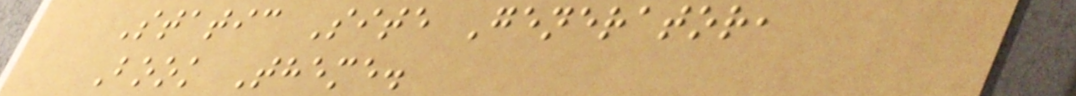Static Site Generator,
Book Theme.
